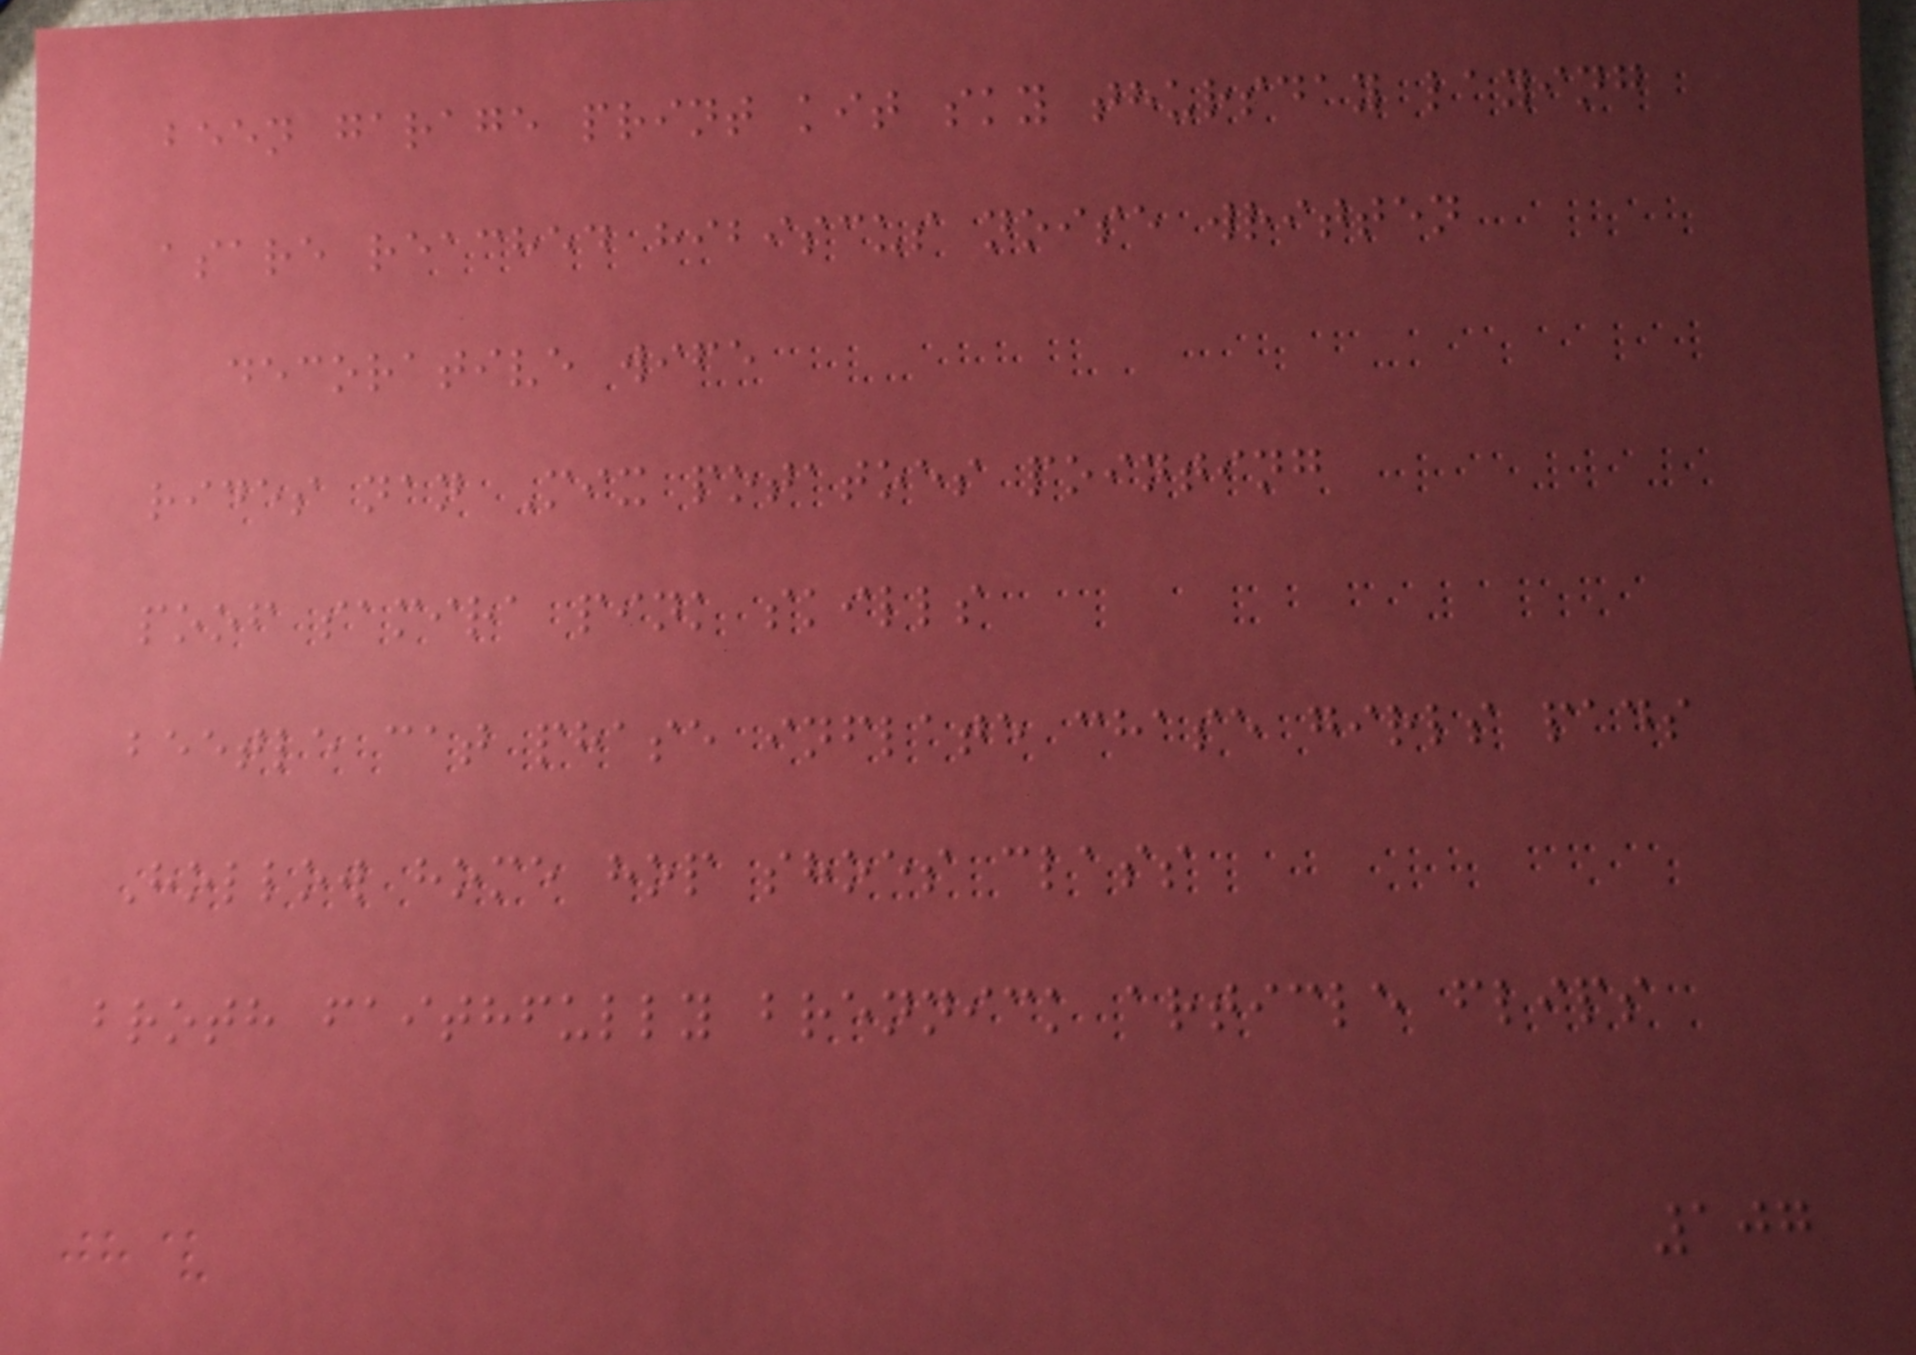been garage print kit sky thursday laying
asare reached hibiscus noise written
decorative wife
rides nan Mix potatoes pointing
poof samira pink skills
beetle cat phase inflate chase girls pads
Hollow home hop shoes class
broth faithfully brennick article flips
107
